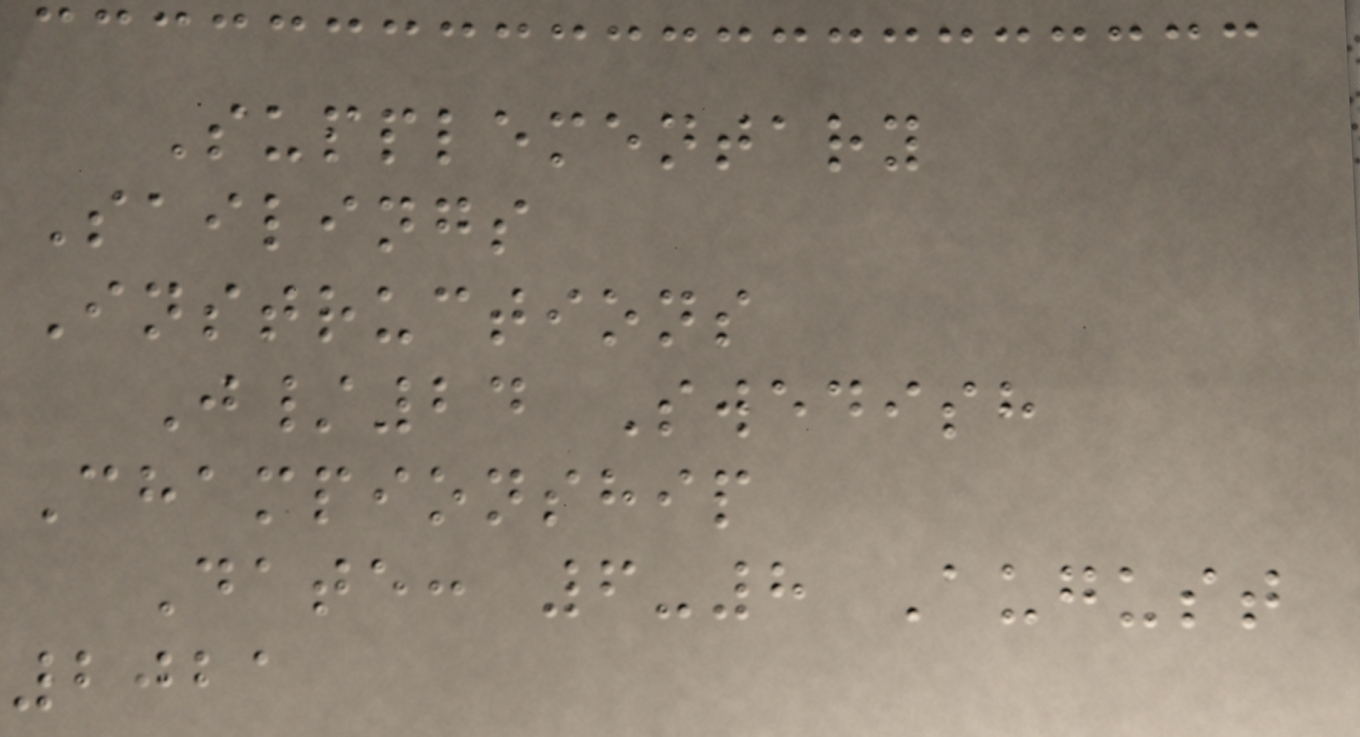Supplementary
Sailings
Instructions
J/24 Swedish
Championship
Date: 6-8 August
2021
